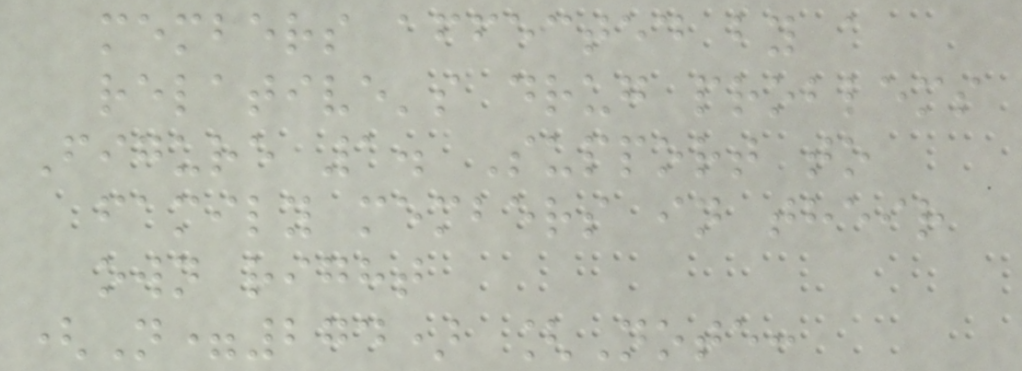members affected by a
relative's drug problems
Figure 1. Support to
family members in their
own right
(N=274) [Note:
